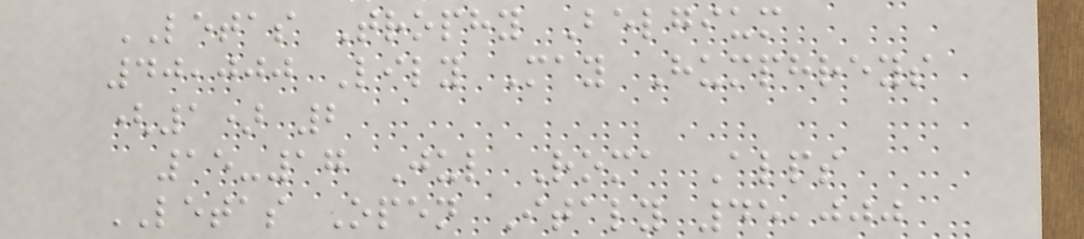LETAS Trophy Belgium
40,000 Lily May Humphreys
(1) 2
15-17 Jul Roma Alps
LETAS Open Italy 45,000
